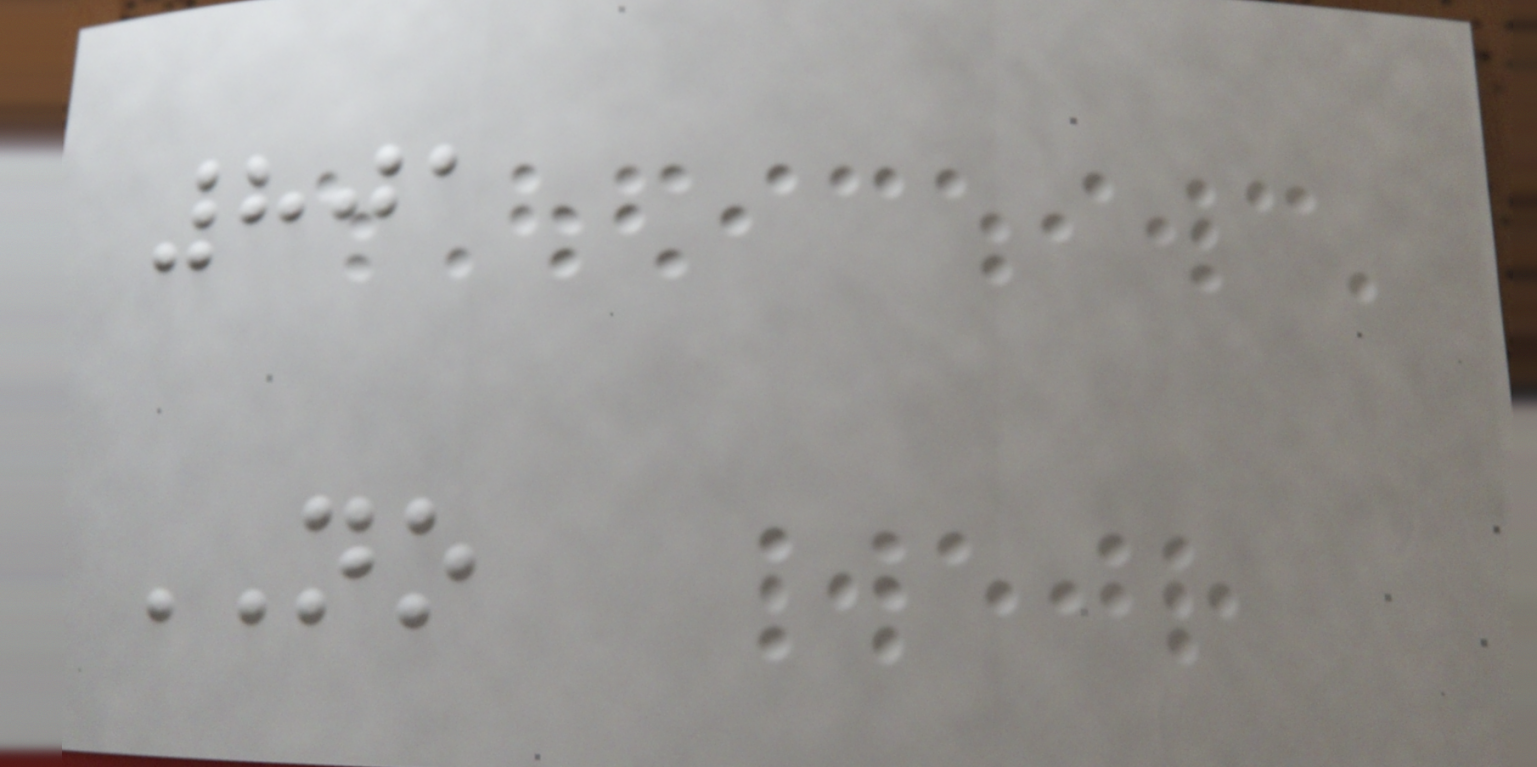801
NO
